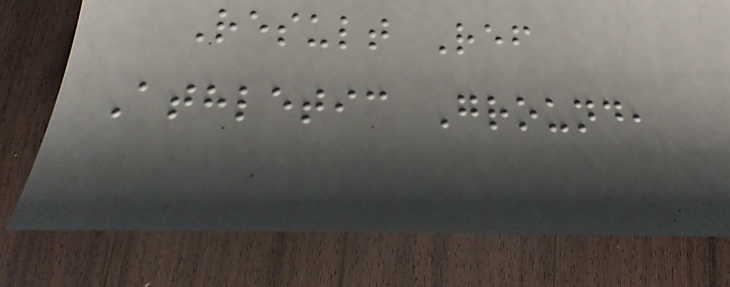Result Ref
Athletic Ground,
